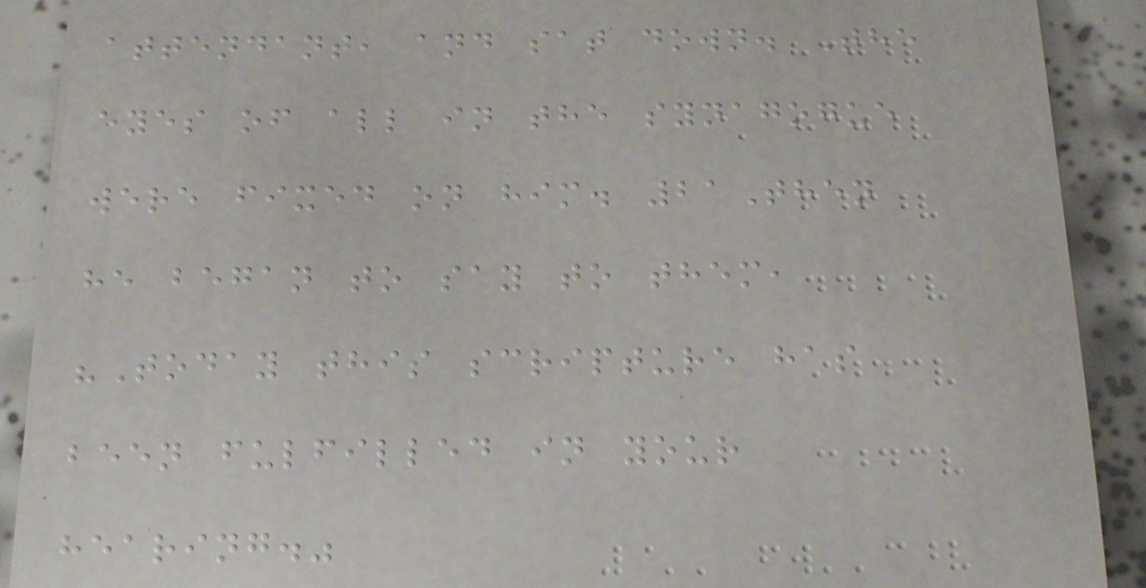attendant, and sat down. The
eyes of all in the synagogue
were fixed on him. 21Then
he began to say to them,
"Today this scripture has
been fulfilled in your
hearing."
